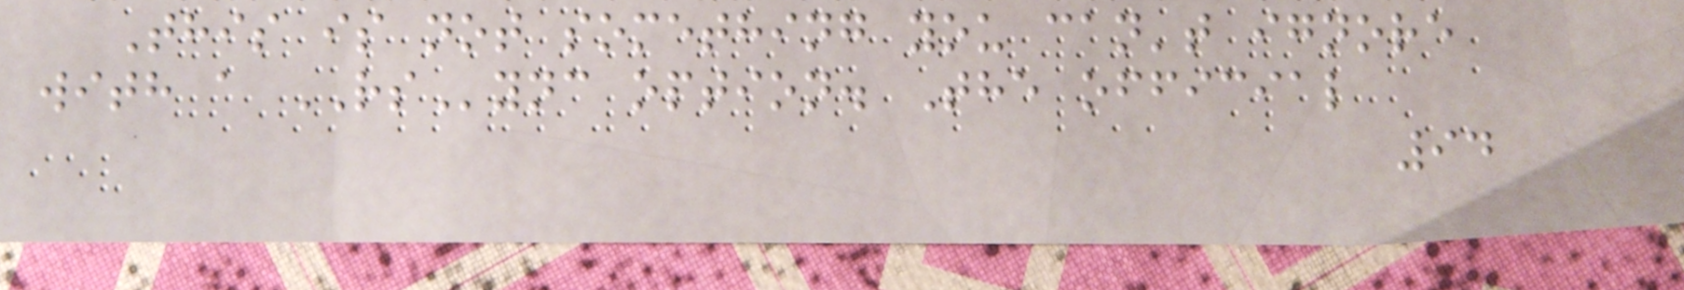This is not something you can't ignore
with a RSync option. The official
94
